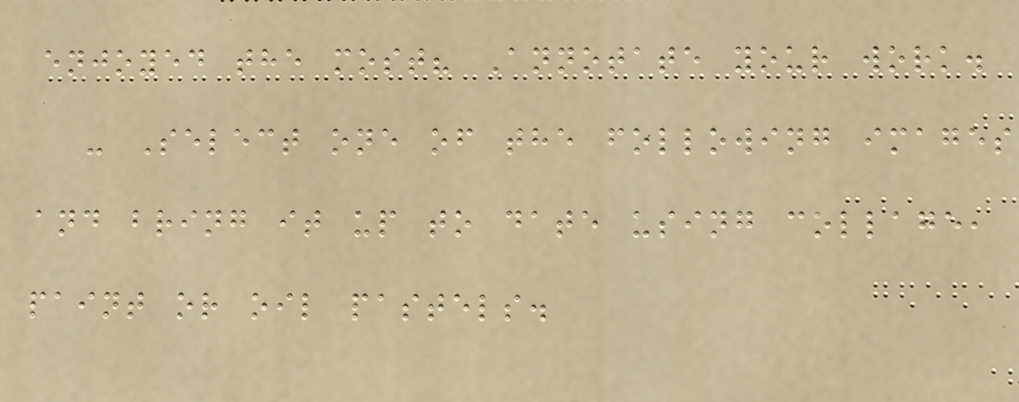enjoyed the most? Annotate your work.
- Select one of the following images
and bring it up to date using collage,
paint or oil pastels.
